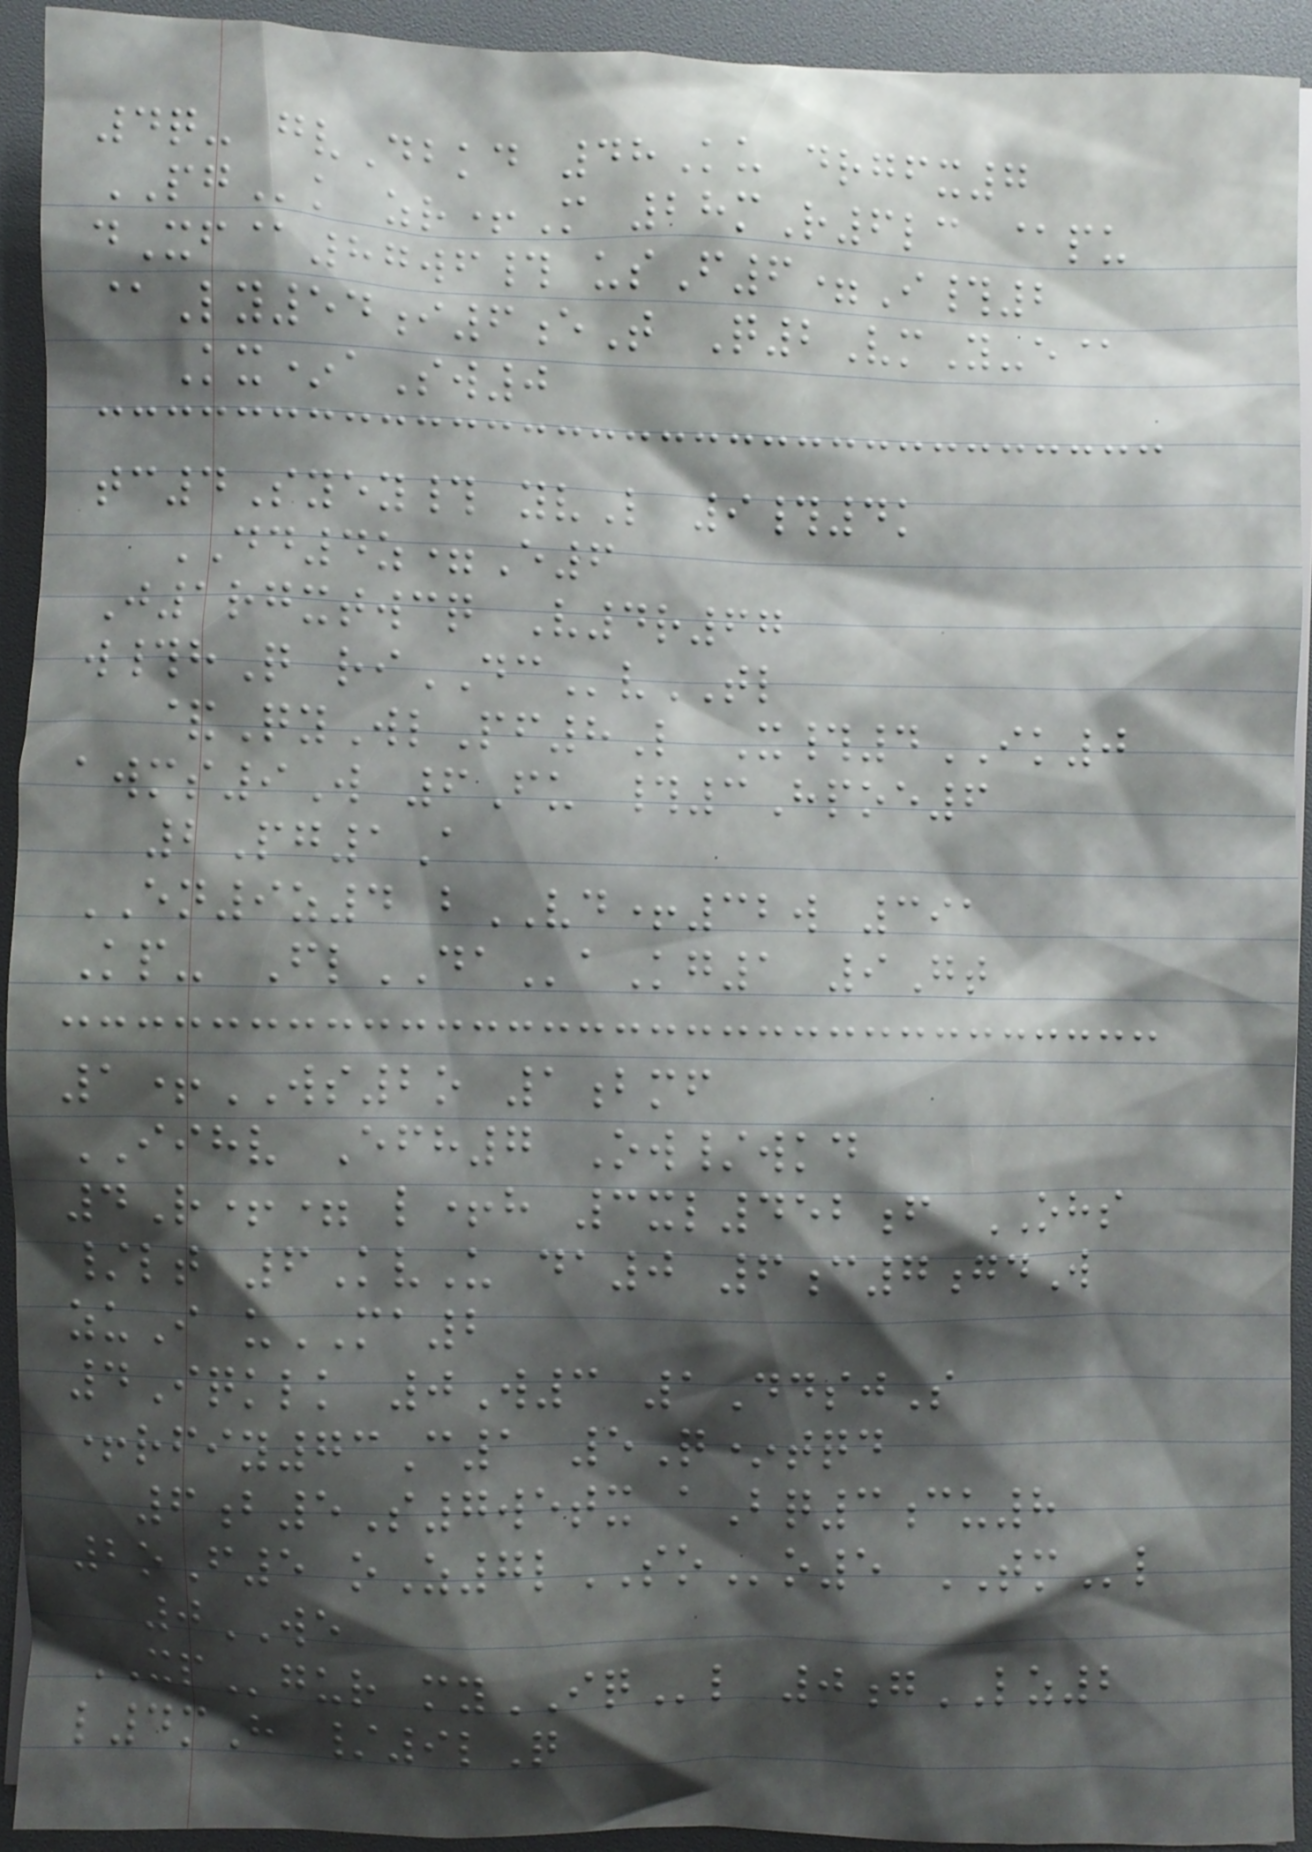4q- gvDbkd 48Ku drgfx7
PGk zr+M 28mR6lc @pu
dXf@87wf# usF6=I#2
@Ly54i6eT Q2VmY-e@
Kx*aSw0
tc4Syey# yvL 9#4k
DD4z=E6
J1rgxtwcq V4r67
w#hQ riDCvTL
&QyWlPf8L X#4IK0
awms9W 6Fu #3Hpoe6
2Pg1A
EN9z4 bVD+32w 391
Kp- FlDAaKg1 9Gt
1+WS2o 1bmf
IIHV Efh7 Ow/wkd
4R+= l+h 3xl452f OHS
/lt 6KvU da0 6c7gdW
zuI uMA2
4Iqklk 0W3 1DdsjS
+rfiy73C1 5Q*tqd
6b5S7wetx aBq3cu8
2oF5 oZ7lSOo5 TMl
0WE
XPgur myIQl 0gLZ2
l4mH /9lQ
